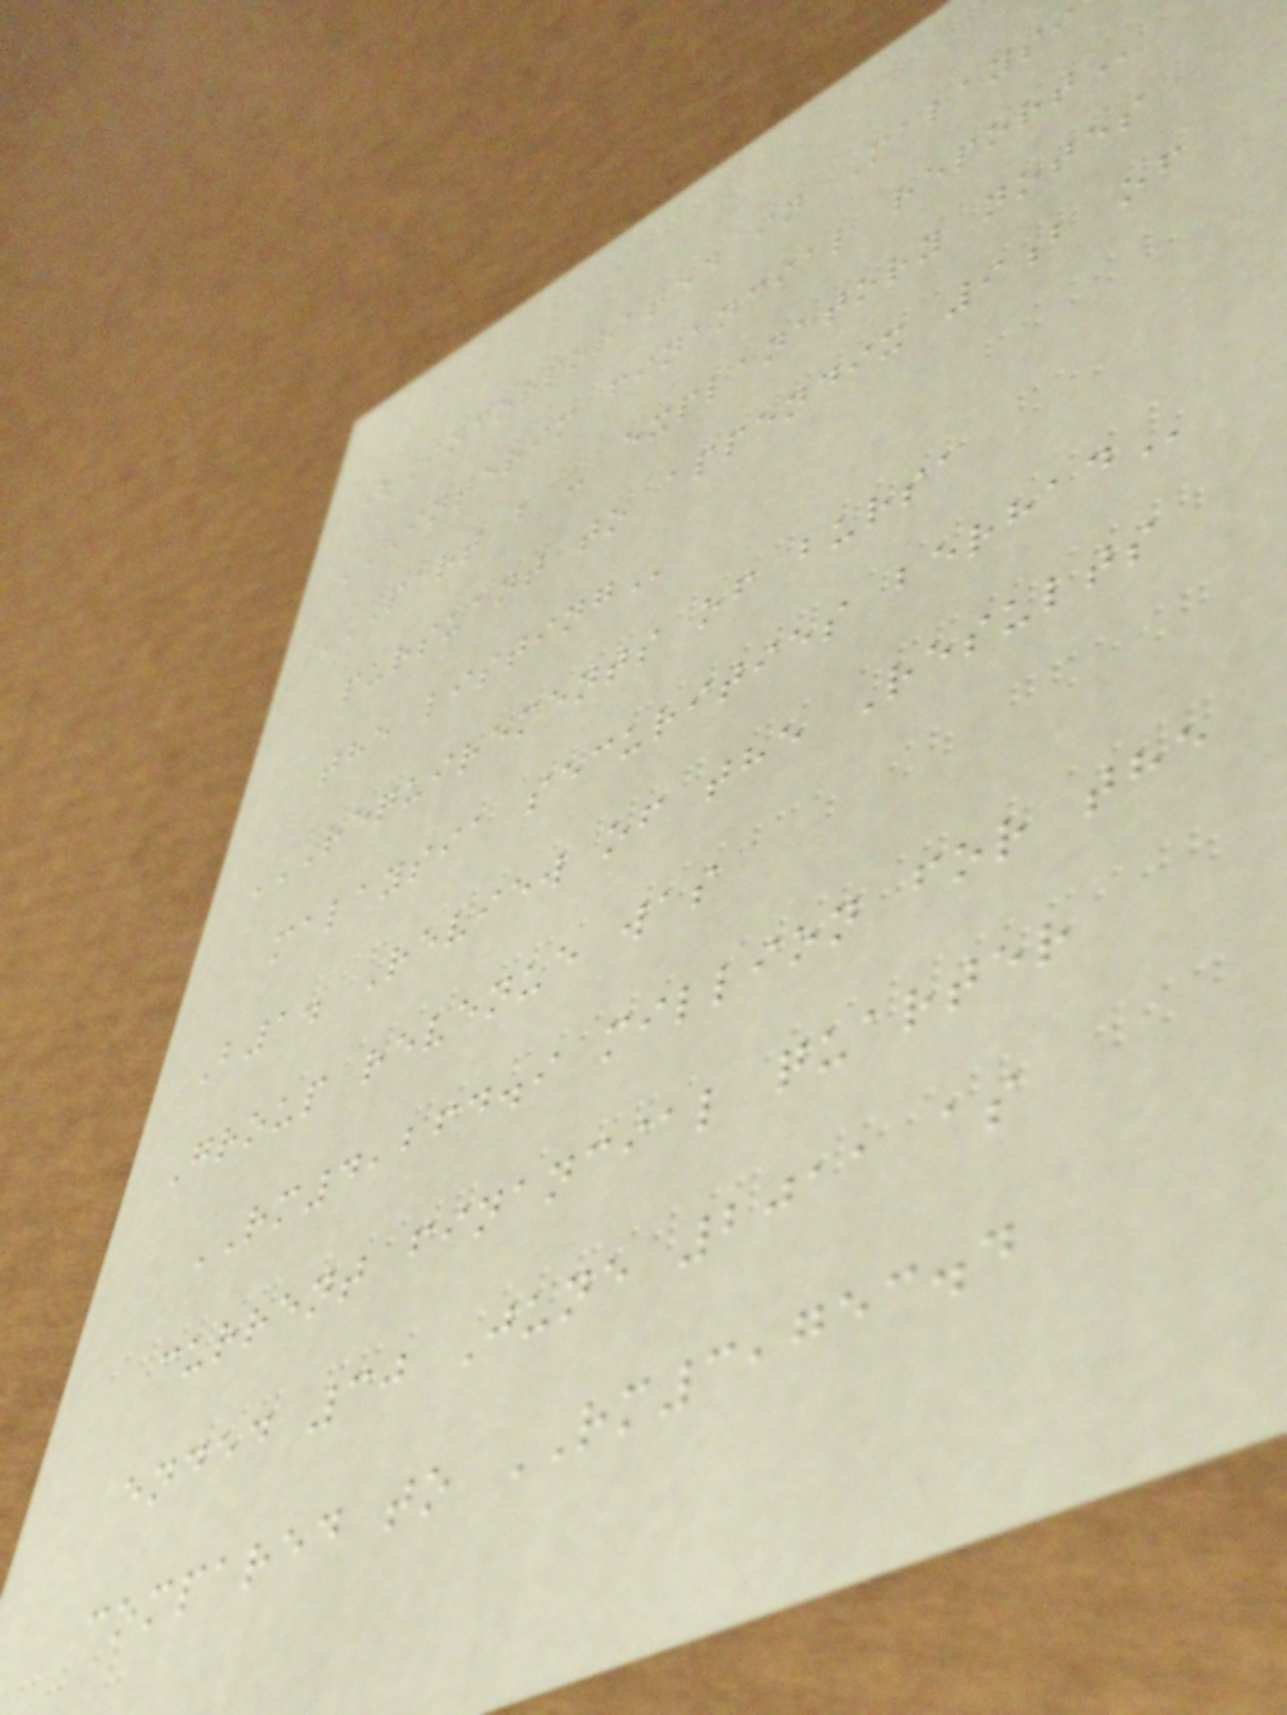(Incorporated in Malaysi
INTERIM FINANCIAL REPORT
PART B - EXPLANATORY NOTES
pursuant to appendix 9b of
REQUIREMENTS OF BURSA
malaysia securities
B1. Review of the Results
Group revenue was
RM4,264.9 million for the
current financial quarter
ended 30 June 2011 as
compared to RM3,753.4
